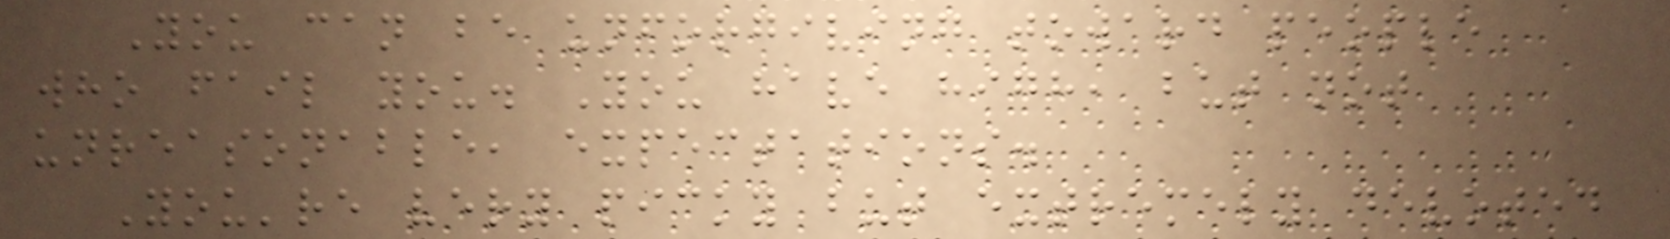You can be unforgiving toward people
who fail you. You have high, but not
unreasonable, expectations.
You're very picky but extremely devoted
